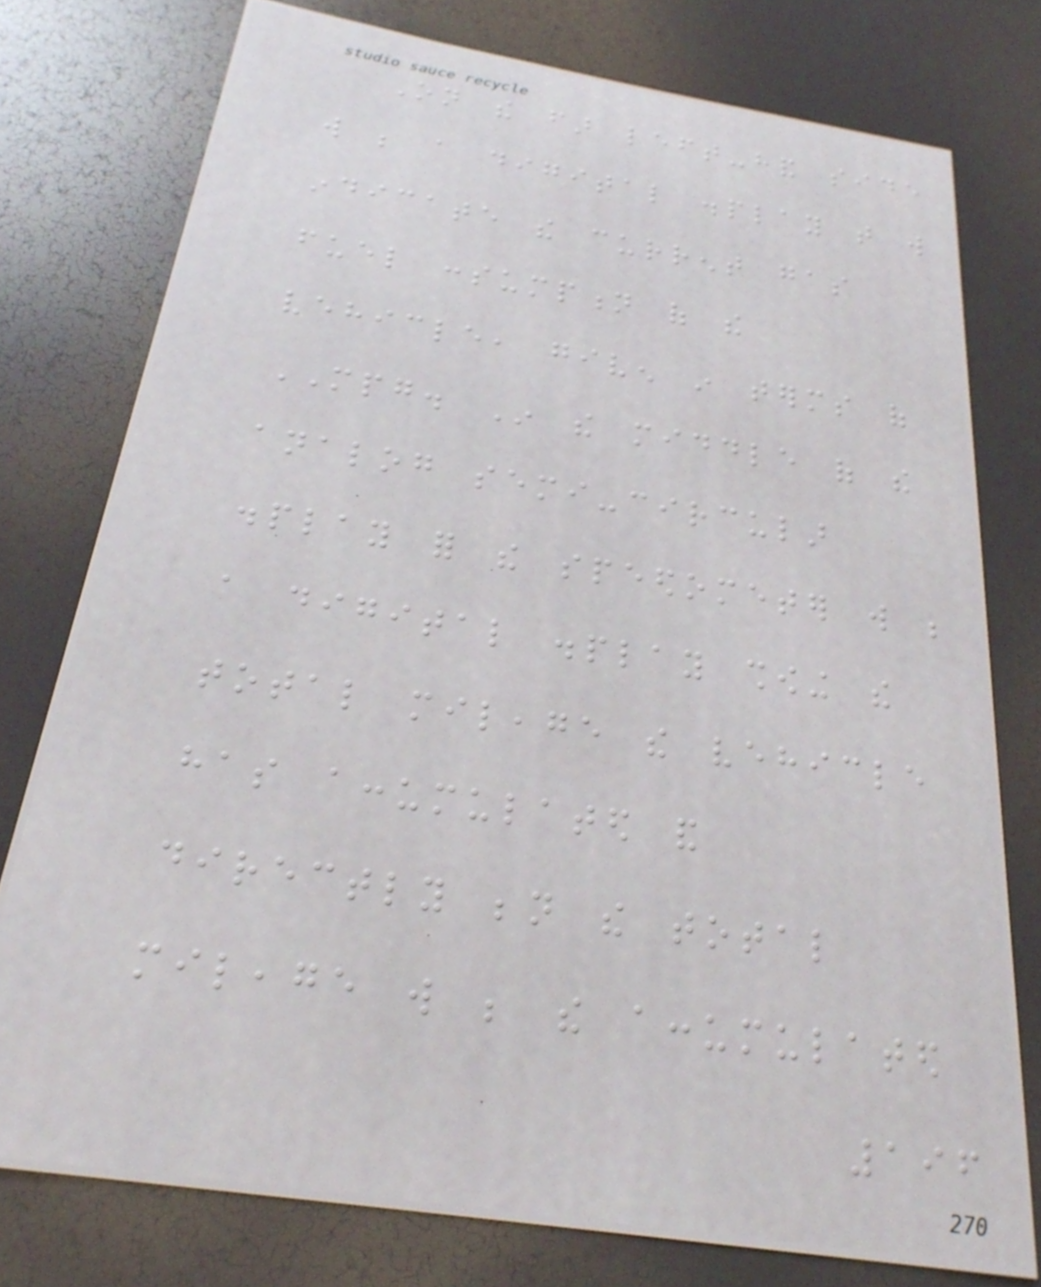On the far left-hand side
will be a digital display that will
indicate the current gas
fuel consumption of the
vehicle, given in terms of
MPG. In the middle of the
analog semi-circular
display for the speedometer will be
a digital display showing the
total mileage the vehicle
has accumulated and
directly beneath the total
mileage will be the accumulated
196
